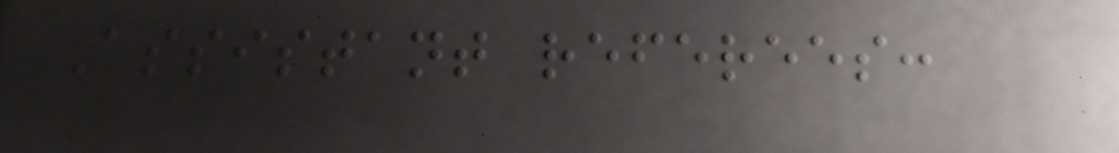Assistant referees:
